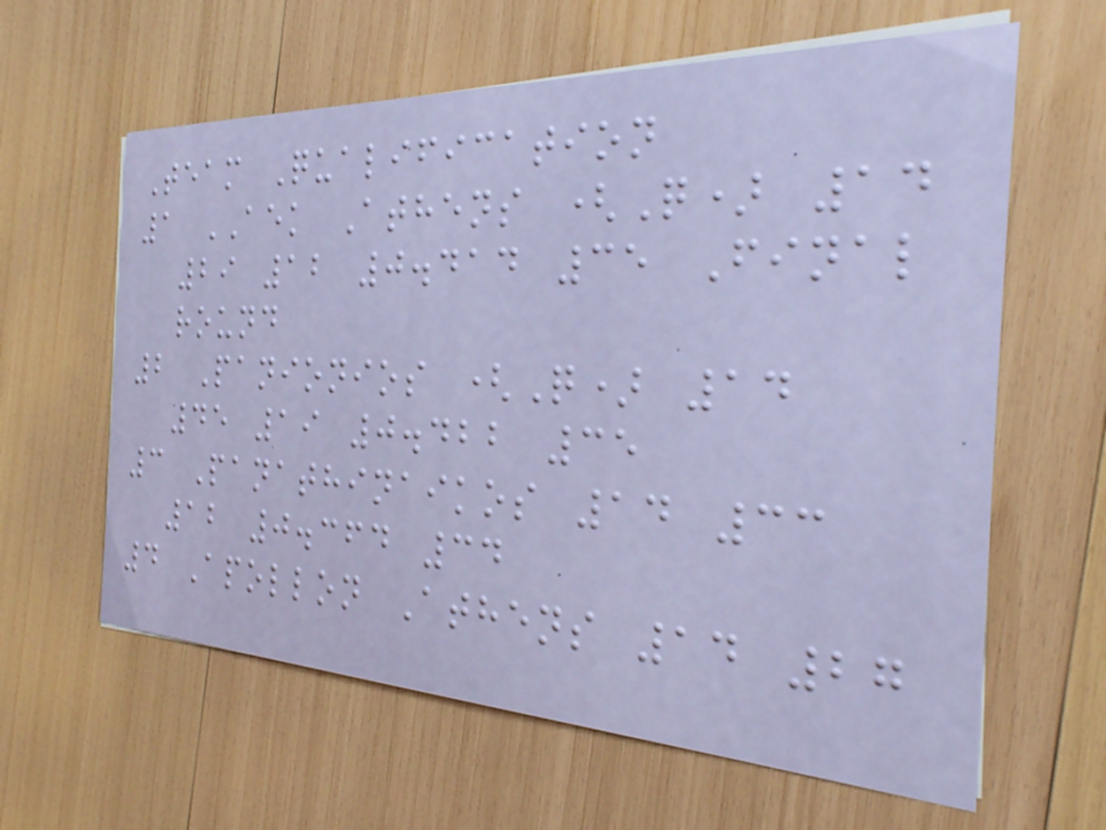Team Qualification
1 AEK Athens (Q) 14
29 12 0.414 35 Final
round
2 Panionios (Q) 14
45 19 0.422 35
3 Panathinaikos 14 33
12 0.364 34
4 Apollon Athens 14 27
